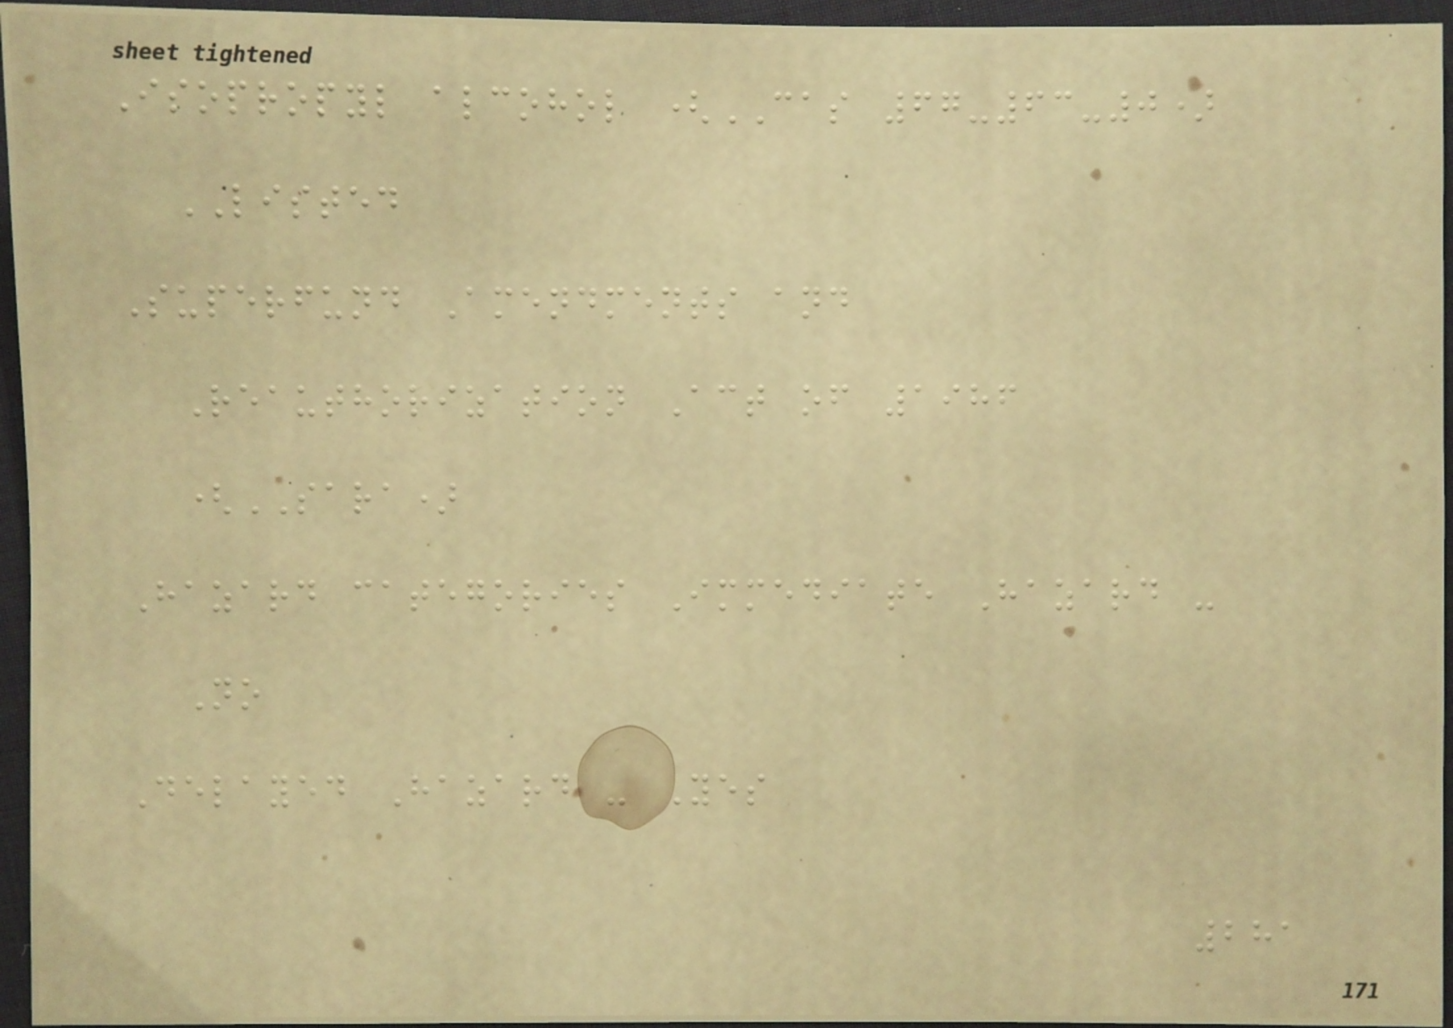Isopropyl alcohol (CAS 67-63-0)
LISTED
Superfund Amendments and
Reauthorization Act of 1986
(SARA)
Hazard categories Immediate Hazard -
No
Delayed Hazard - Yes
281
